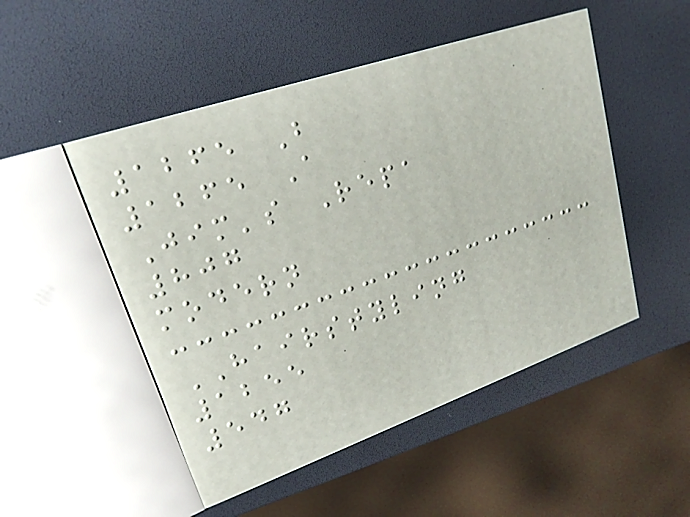1265 B
1265 A
Jim's Repa
807
modern
HAIRSTYLING
1255
547
